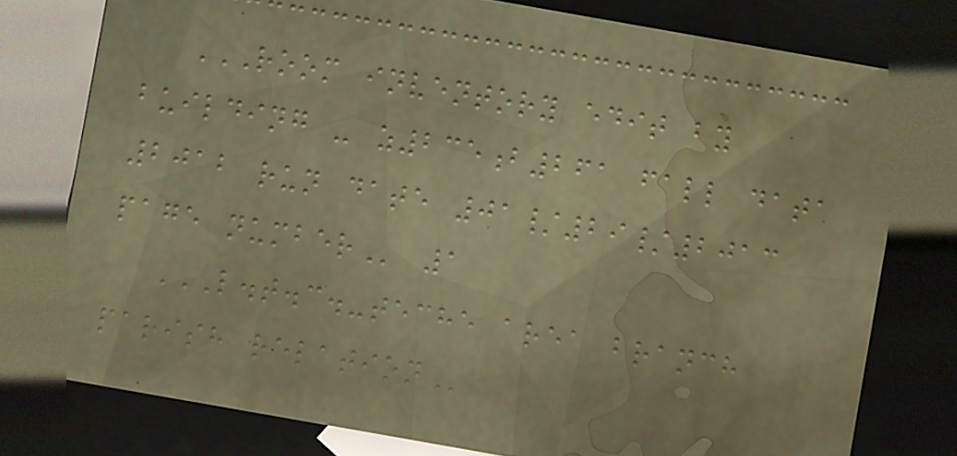ROOM INVENTORY EDIT BY
BUILDING - Z235B261 FALL DATA
2012 RUN DATE 01/29/2013
PAGE NUMBER 1
L.T.C.-TECHE AREA BRANCH
PARISH RELATION
